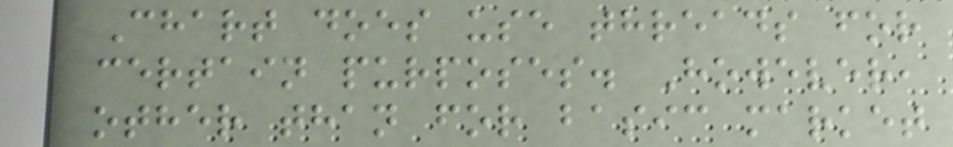Chart does use threads for
certain purposes. However,
other than for basic market
